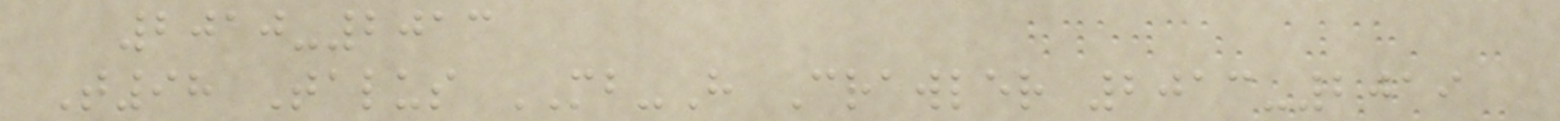2010-2013
T98 Talus MB-H Crawler 2013-2019
